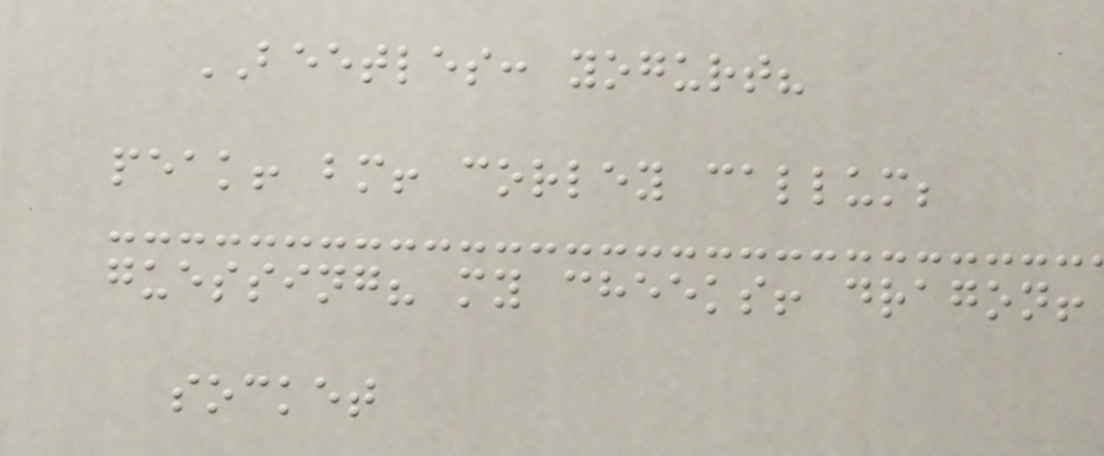BEETLES: yogurt?
peak! bm! corley callum;
guessing? my cheeks! dragon!
socket
